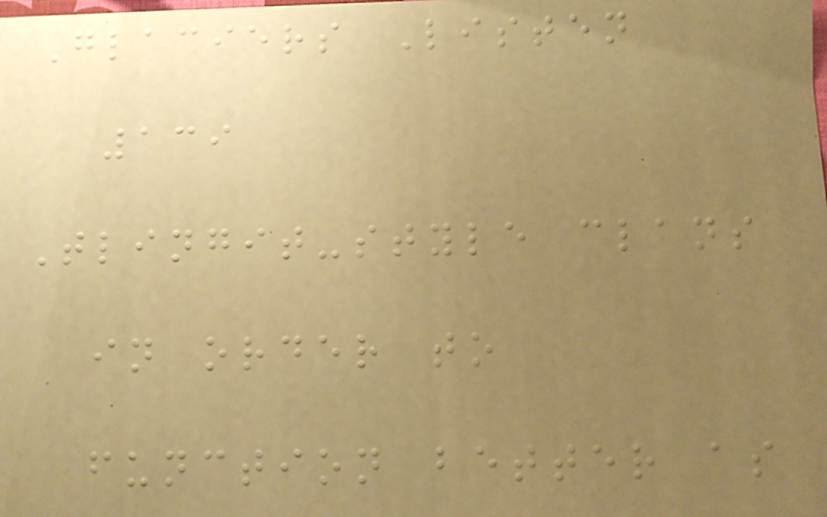Glaciers Listen
139
Tlingit-style clans
in order to
function better as
